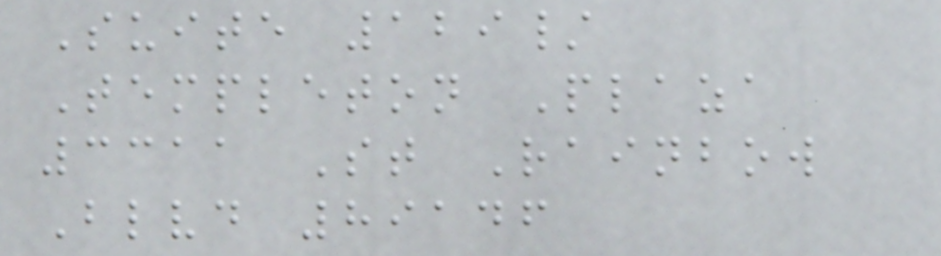Suite 129/
Templeton Plaza
3311 St Rainbow
Blvd 89146
